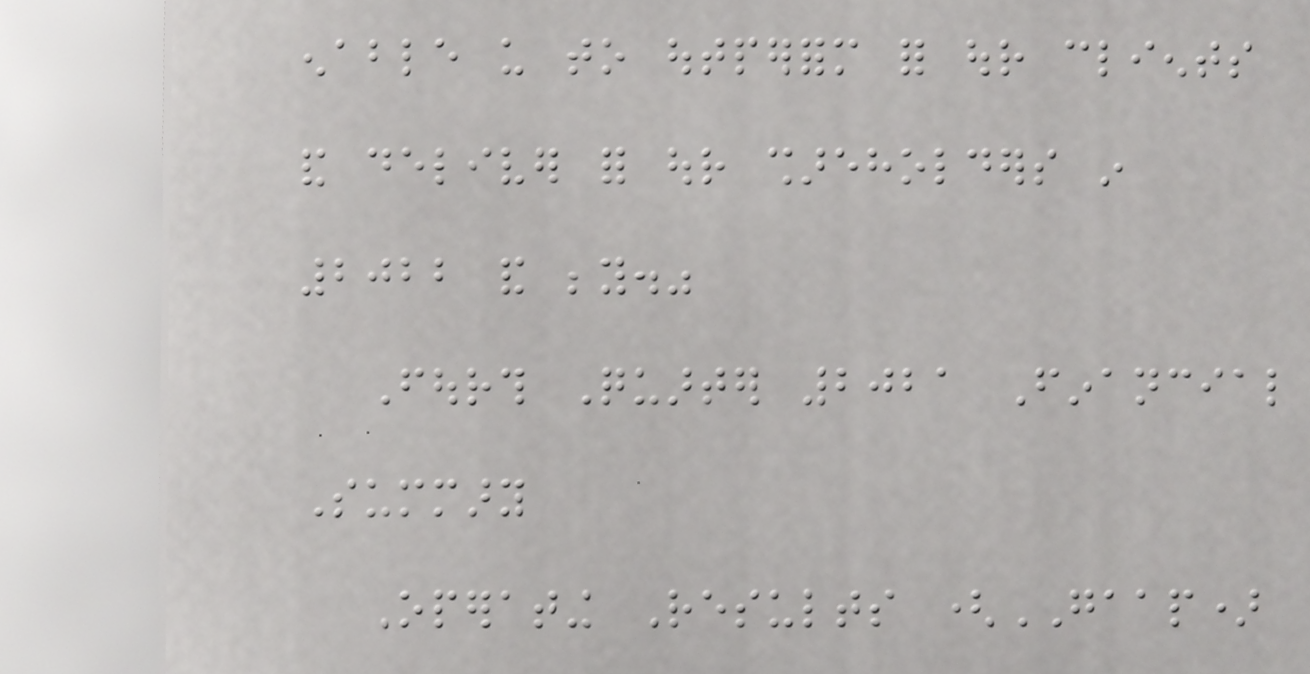enable us to outperform for our clients
and deliver for our shareholders in
2022 and beyond."
Fourth Quarter 2021 Financial
Summary
Operating Results (GAAP)
